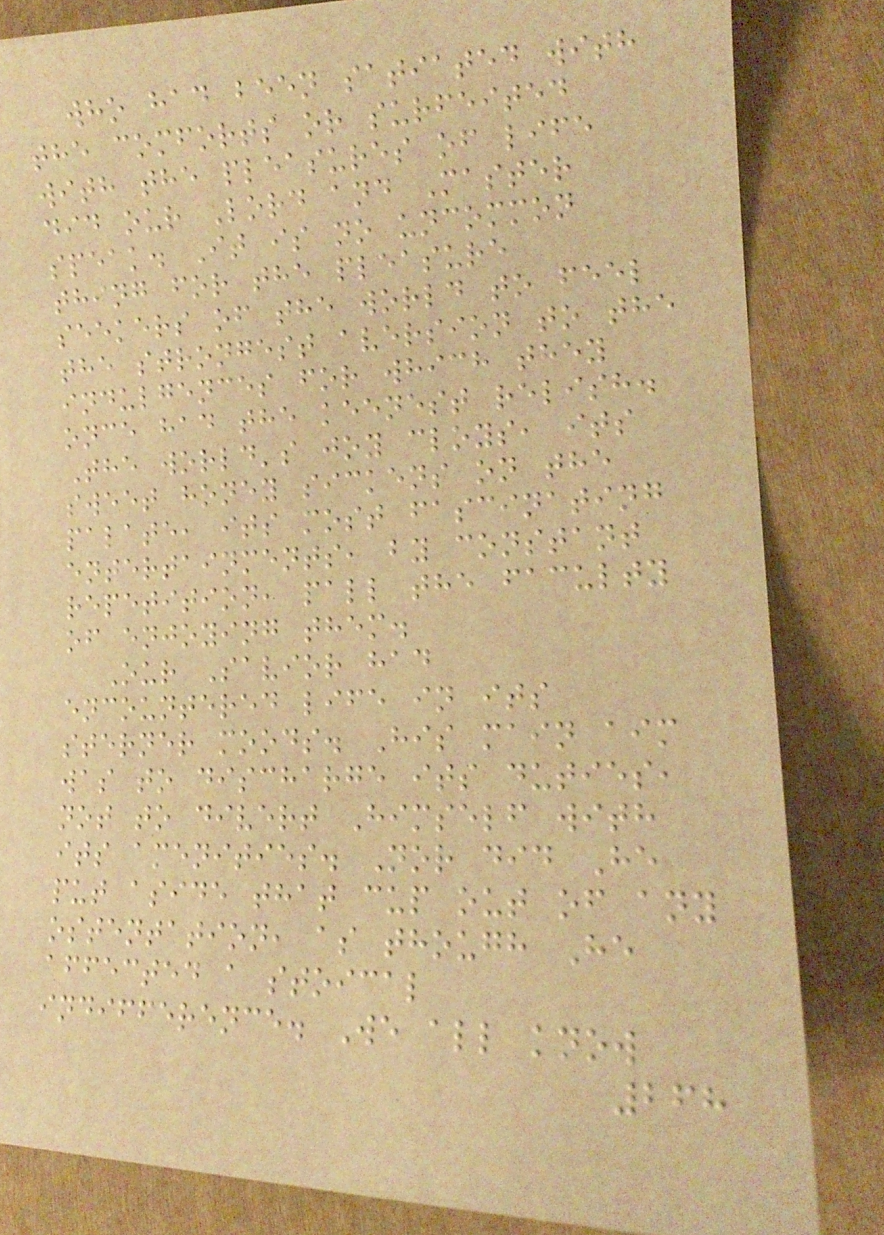who had been satiated with
the comforts or surfeited
with the pleasures of life
did our Lord and Master
speak. It is no uncommon
thing for the pleasure
seekers of the world to feel
the strongest aversion to the
indulgences for which they
once had the keenest relish.
The world's joy cloys, its
sweet honey sickens on the
palate, its most fascinating
entertainments, by constant
repetition, pall the faculty
of enjoying them.
Our Savior had
encountered life in its
sterner moods. His main aim
was to discharge its duties,
not to divert Himself with
its amenities. Nor did He
put aside that cup out of any
ostentation, as though He
affected a stoical
indifference. We all know
268
